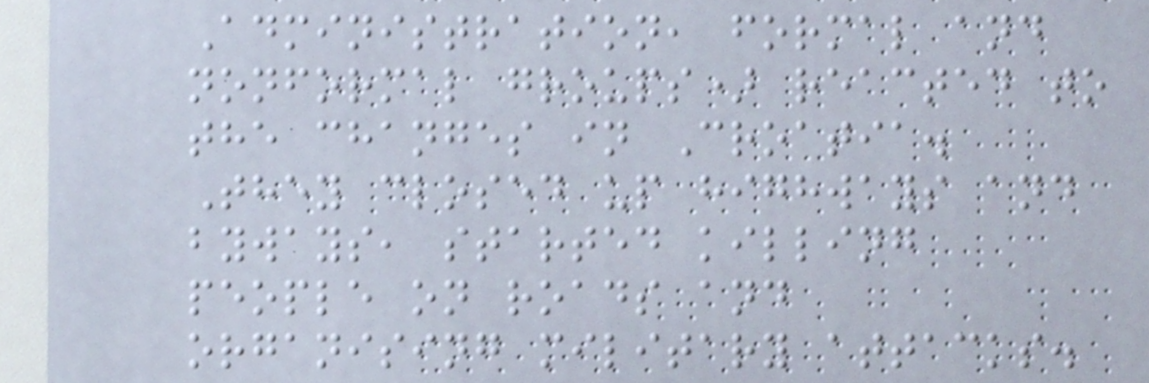Administration, formal and
nonformal groups) reacted to
the changes in Croatia.
They closed up highways and
byways, started killing
people on roads and
organising military attacks.
